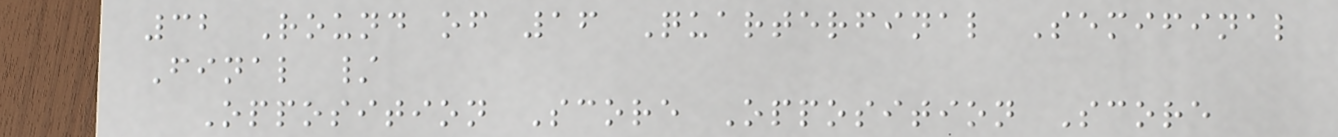32 Round of 16 Quarterfinal Semifinal
Final /
Opposition Score Opposition Score
